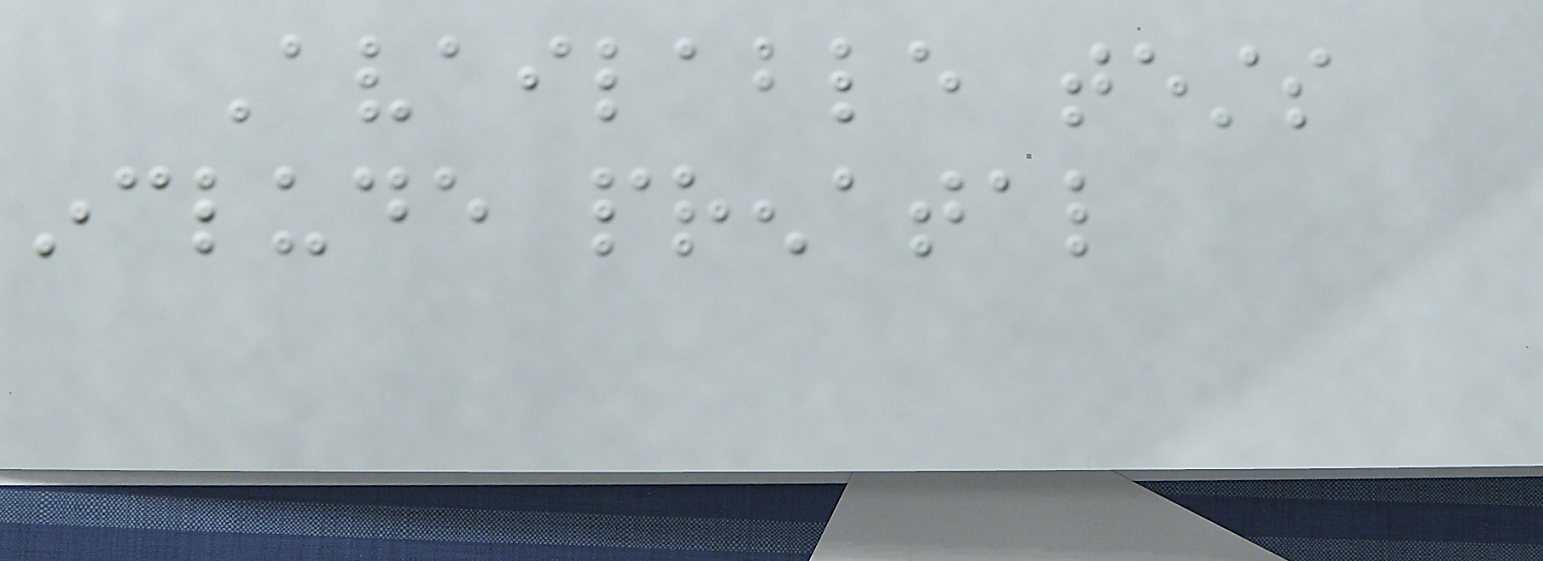Available tests
include prenatal
